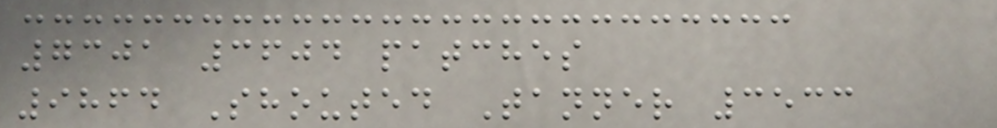7301 3604 patches
9864 Shouted Tanner 3533
